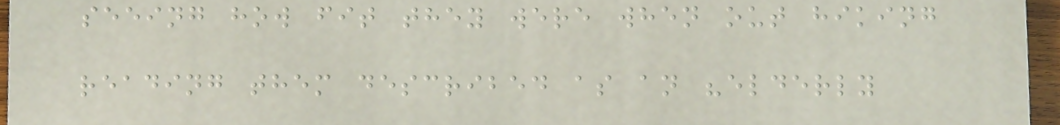seeing how fit they were when out hiking
reading them described as an "elderly
